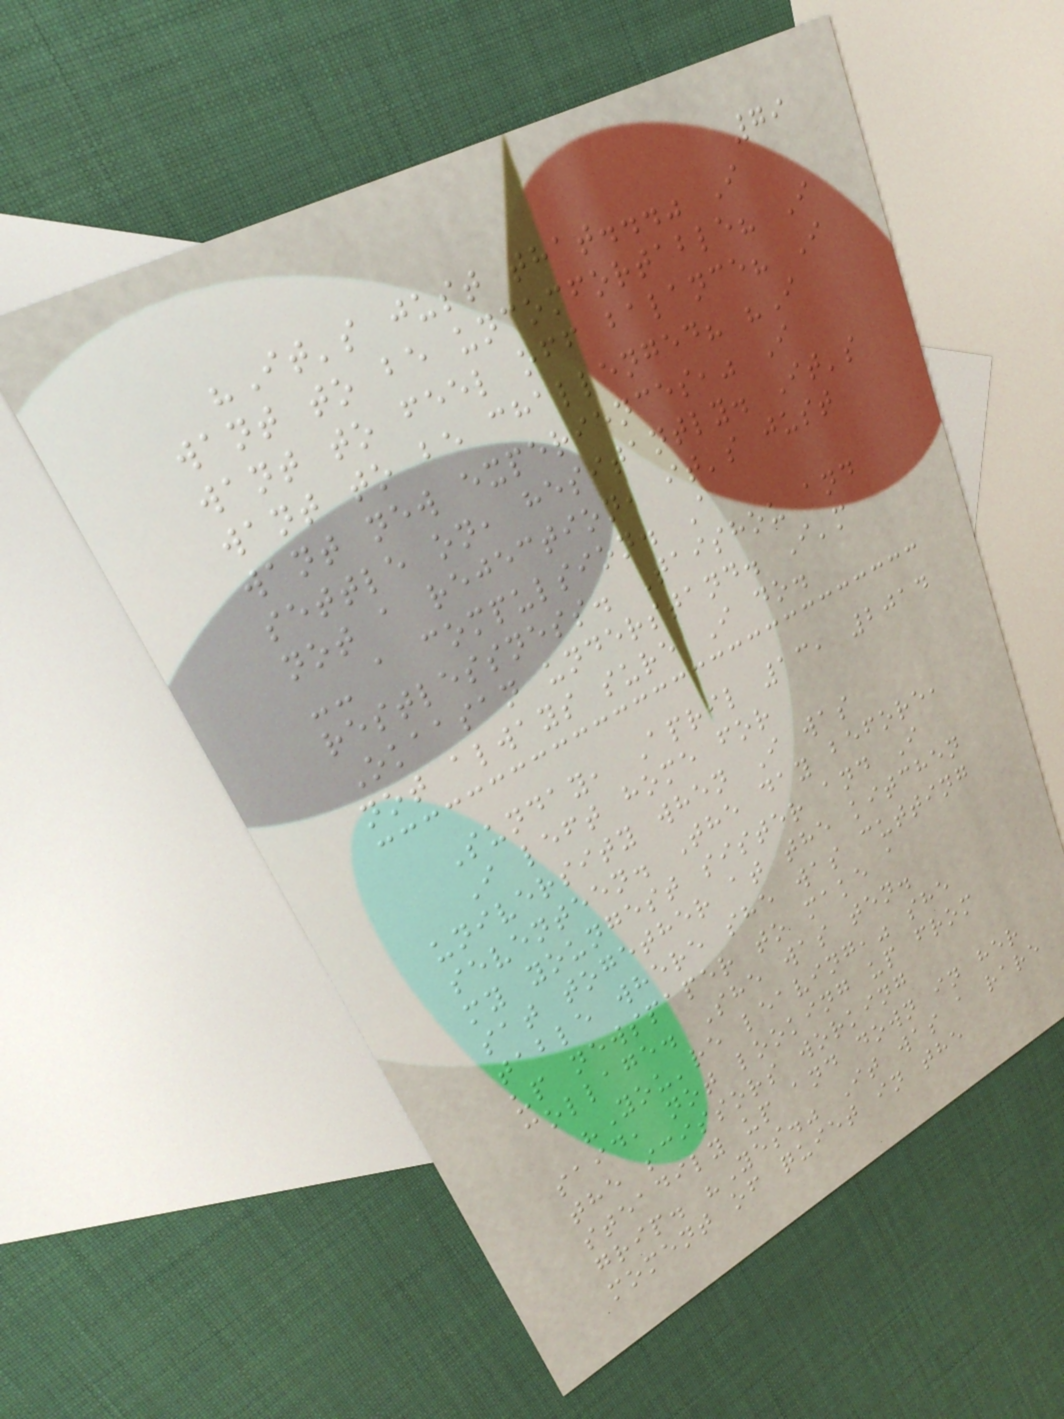79
"It's just that..." I
want to be uncomfortable? I
want to feel off balance? I
want to be challenged? "I
want new experiences," I
settle on, hesitantly. It's
not a rejection, it's just
-- a compulsion. A
restlessness. Taishou and
Okaasan understand. I'm
not always sure I do.
Sunday, April 13, 2014
I left home for
university when I was
seventeen. The day before,
my youngest sister and I
sat together at the kitchen
table where she was cutting
up newspaper to make a
collage. She was ten.
"You're leaving," she
said, not looking up from
the scissors working
steadily up and down in her
grip. "Yes." It was a rare
moment of quiet in the
